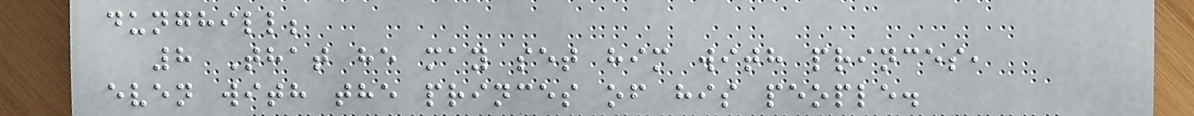dunghill;
8 That he may set him with princes,
even with the princes of his people.
